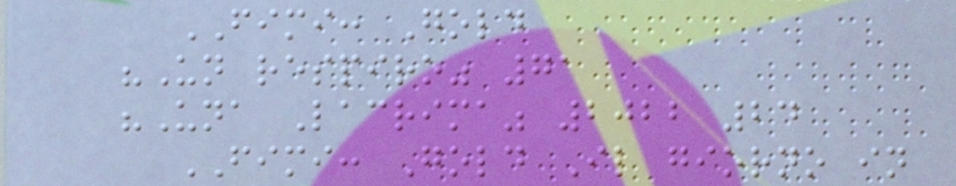FIMI: Gold
"Un respiro" 71
"Una Lacrima" 2022 24
FIMI: Gold Il giorno in
